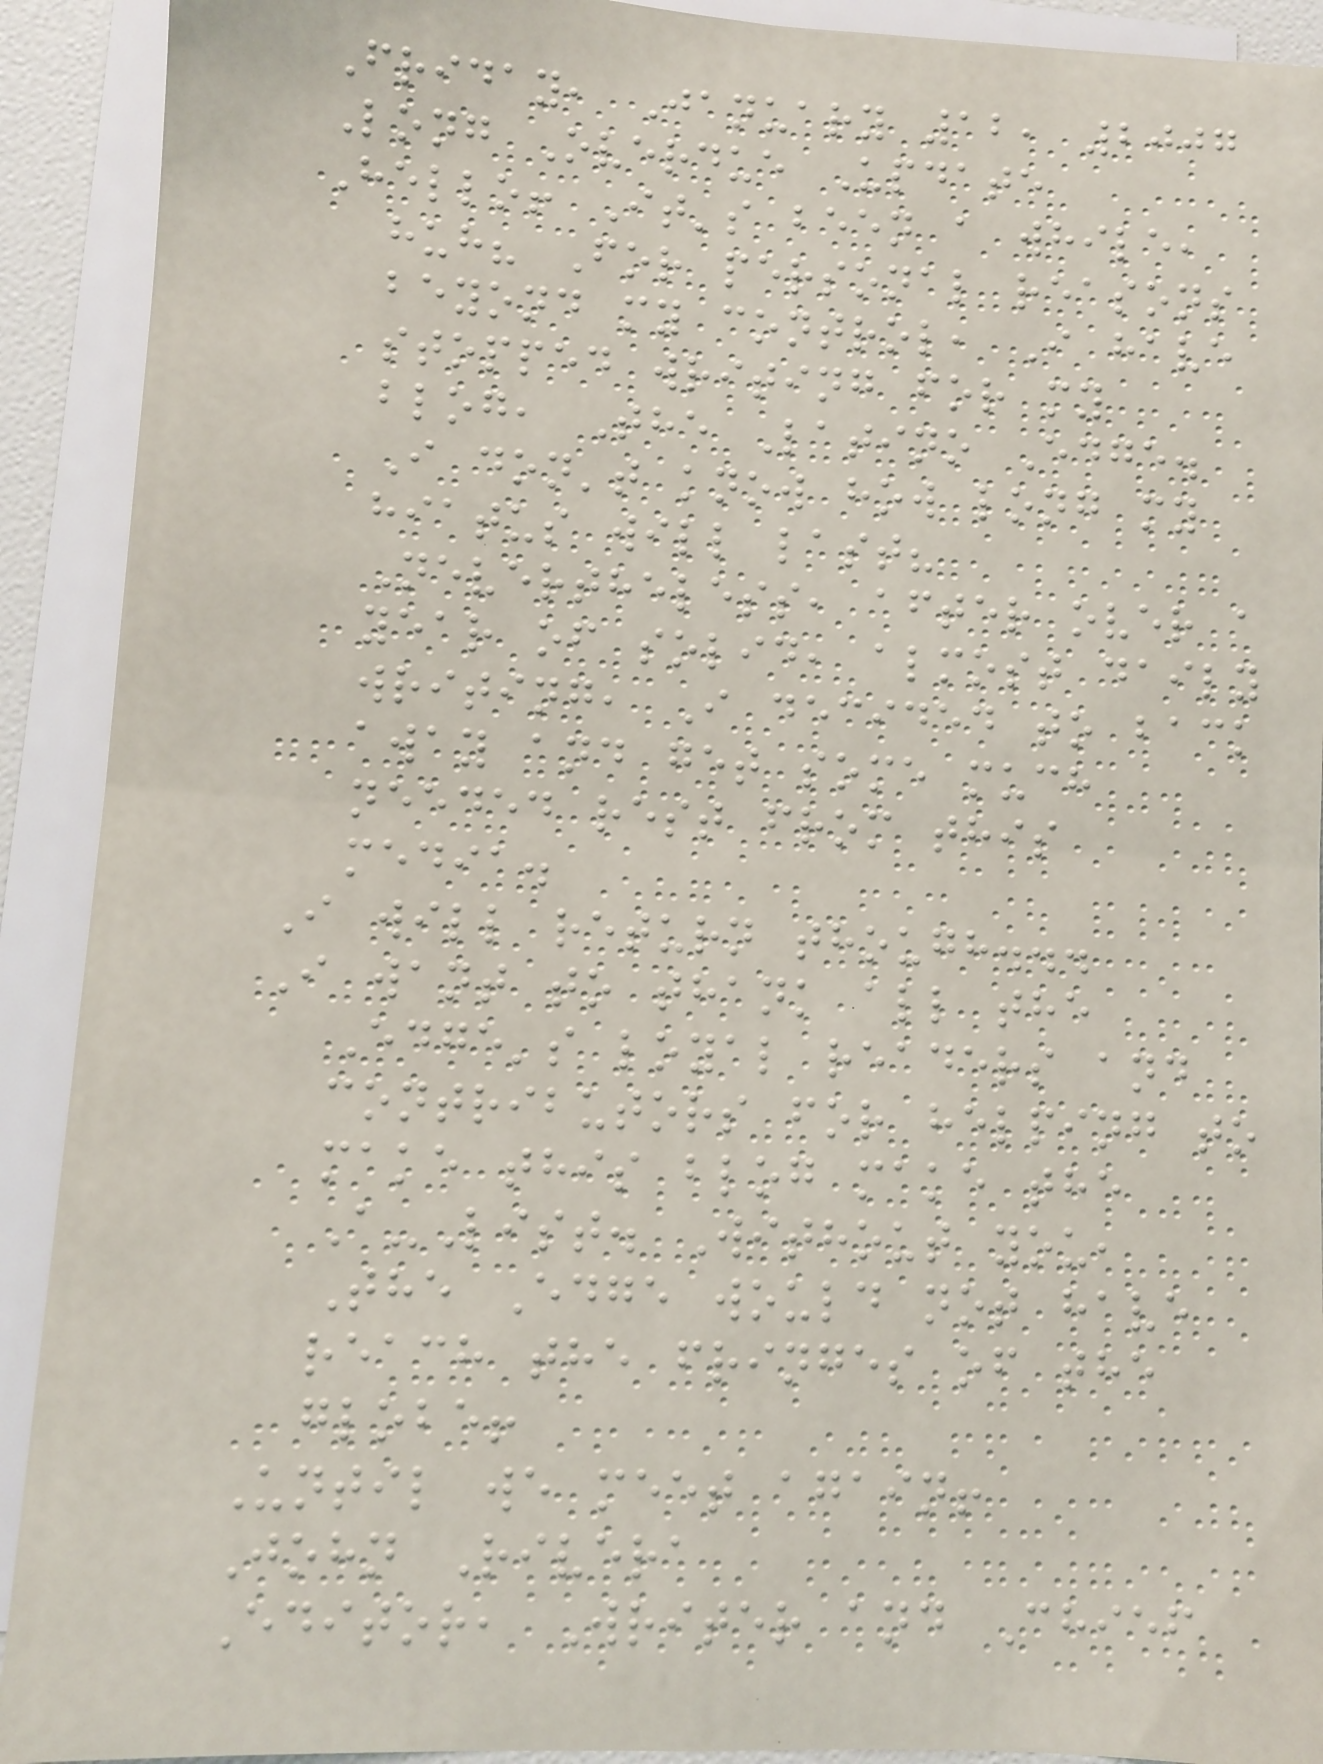Friday, January 12, 2007
Long Overdue Update
Hello! It's been a while,
huh? For personal reasons
beyond my control, I have
stopped writing for my
blog, The Latino Edge.
I don't know how long my
hiatus will last?
Nevertheless, after over a
year of solid, almost daily
writing, I decided to back
away and get some much
needed rest from this
media.
I will return though...
I want to thank all the
Edge's loyal readers and
contributors for helping to
make this blog make the
A-List. Without you,
The Edge would not have
reach the fringes of the
globe!
Until we meet again!
John Rivera
Editor, Writer and Chief
